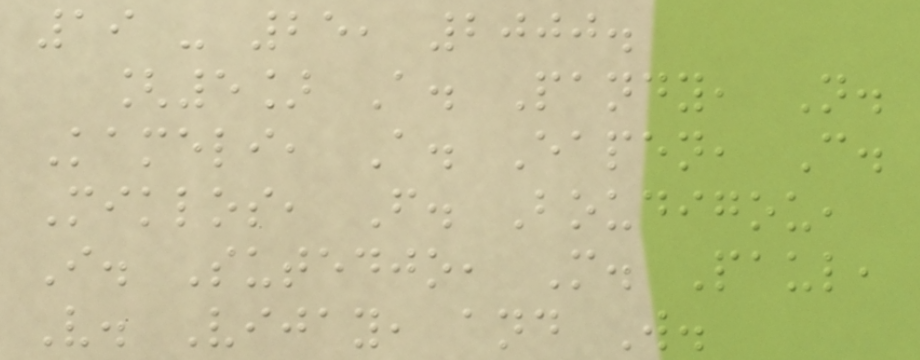19 - 25, 2000.
[5] A. Pandy, N.
Kameli, A. Eapen, C.
Miklos, F. Boudigou,
I. Sutedjo, M. Paul,
V. Vijay, and W.
